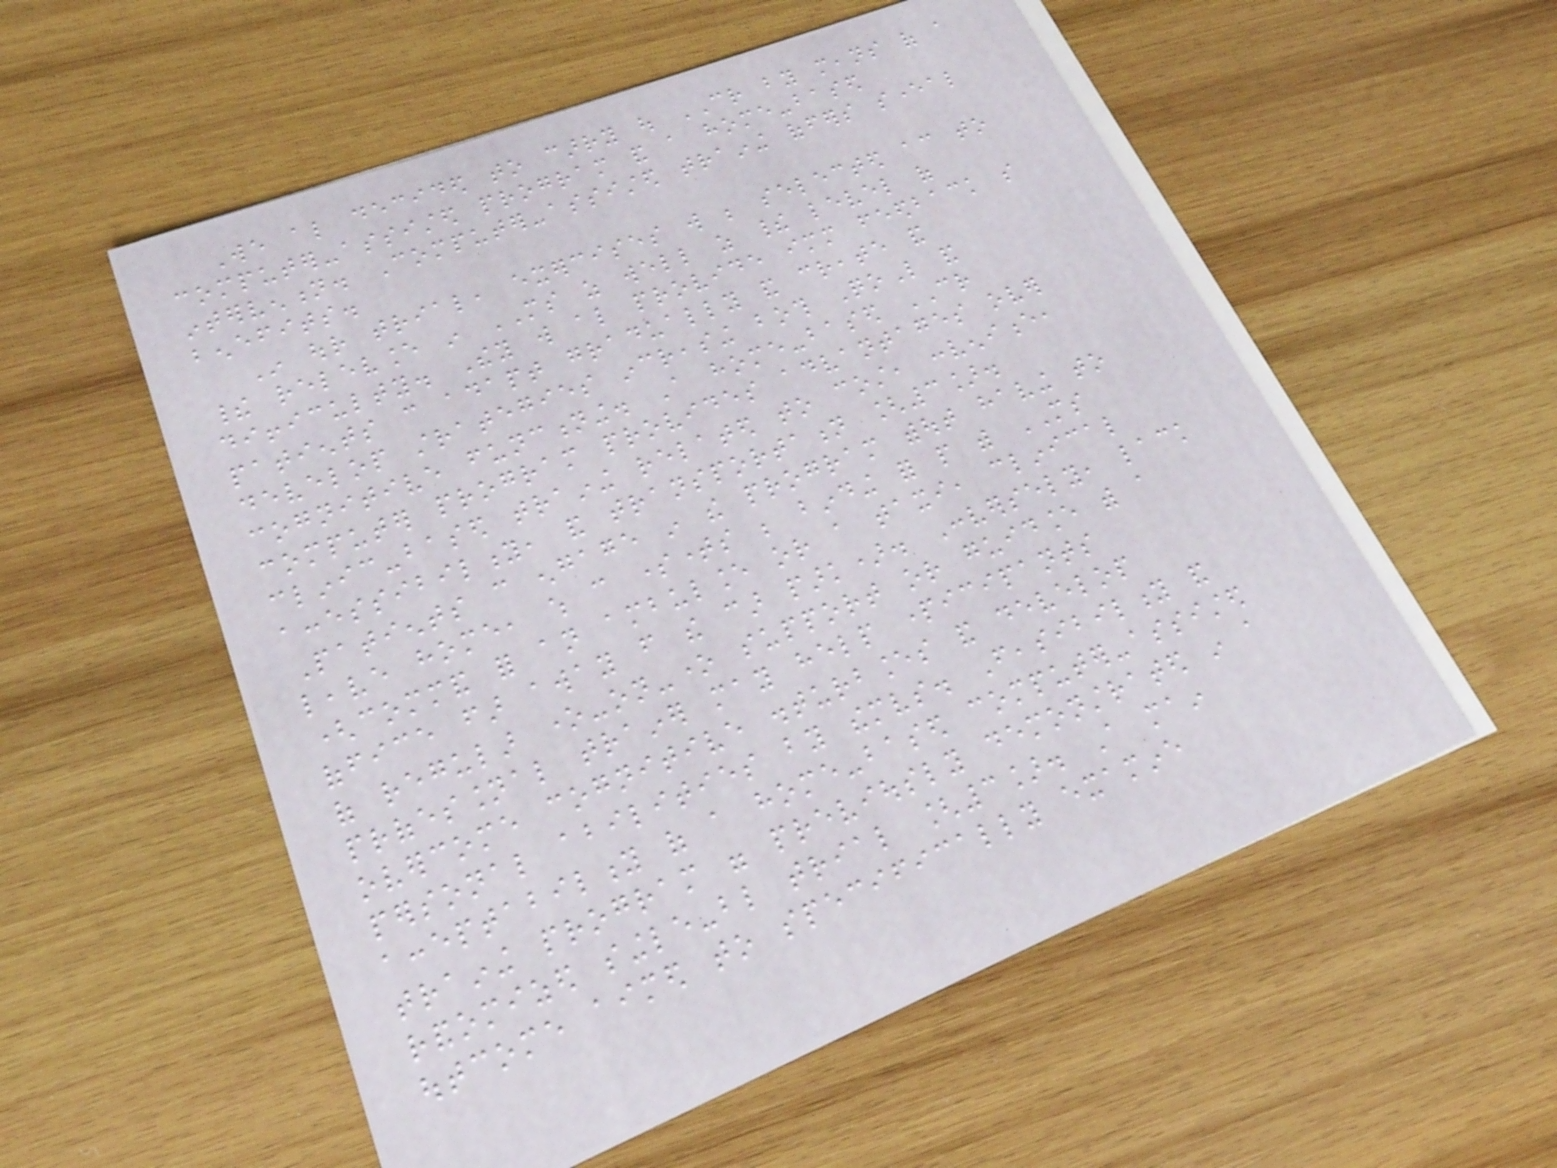We also decided to carry out CR by means of a
computer-assisted program and a home-based
intervention. Computer-assisted training offers several
benefits.
In our trial, exercises will be selected according to
their relevance in MS as well as their level of
difficulty. They will also provide immediate feedback so
patients can adapt gradually and create and
develop strategies increasing both QoL and
cognitive functioning. A home-based CR
computer program provides advantages over
clinic-based training related to cost, convenience,
accessibility, and transportation [3].
Patients can engage in the program without having to
leave home, which can sometimes be binding for people with MS
(command for an ambulance or a taxi, clinical
office far away from the car park). Conversely, lack
of regular one-on-one support or guidance with a
professional trainer may help participants
overcome cognitive disturbances and develop
personal abilities by themselves. Feasibility and
acceptability of a home-based computer-assisted
training program were previously demonstrated in a
randomized single-blind trial [3]. A main
outcome aimed to specifically examine
